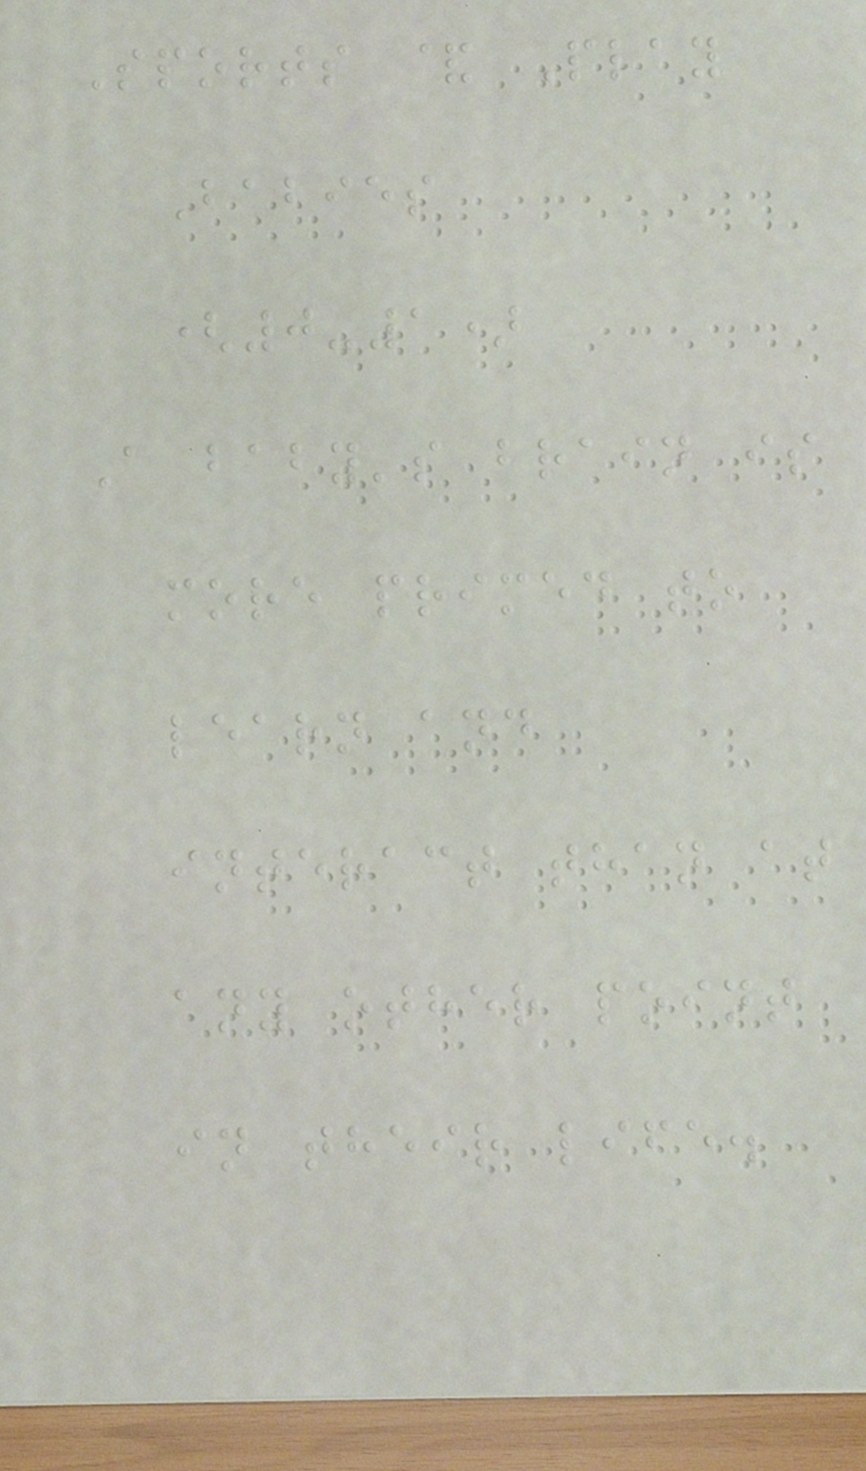Sports & Play
Babies
(0-1)
A baby's brain is
more primed to
learn and
interact than at
any other point
in their life.
